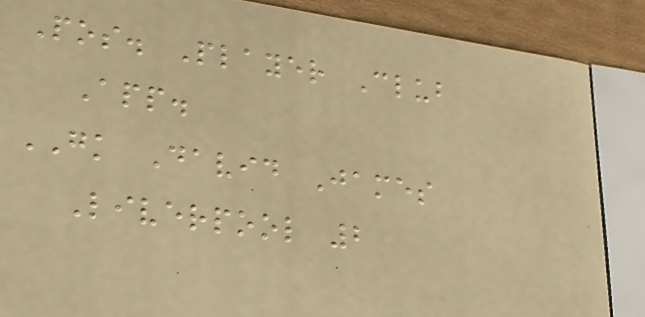Pos. Player Club
App.
GK David James
Liverpool 2
